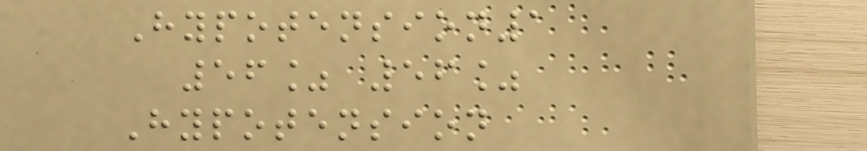Hypotension1
56% 56%
Hypotension
